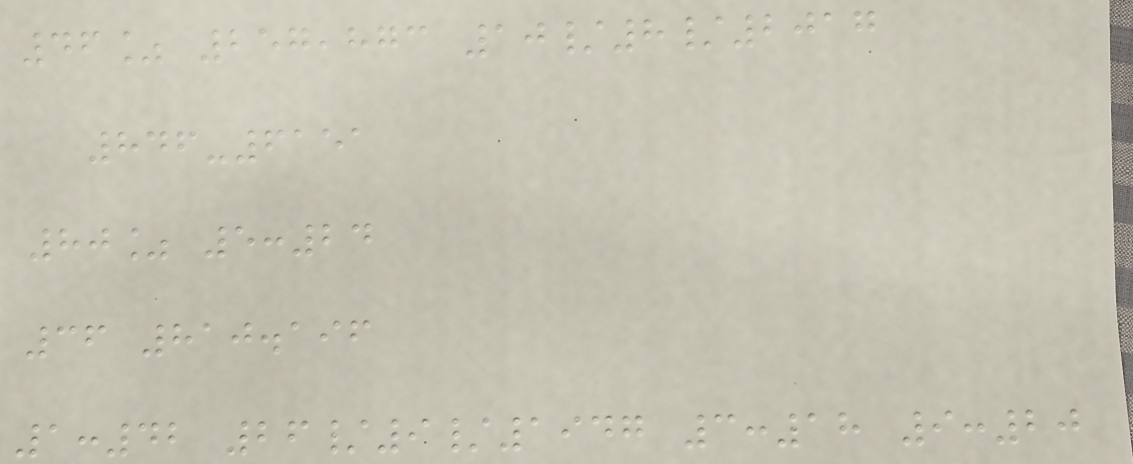46% 257,873 10/8/2017
846-6151
80% 5:24
36 810.196
1:42 26/9/1947 3:18 9:20
